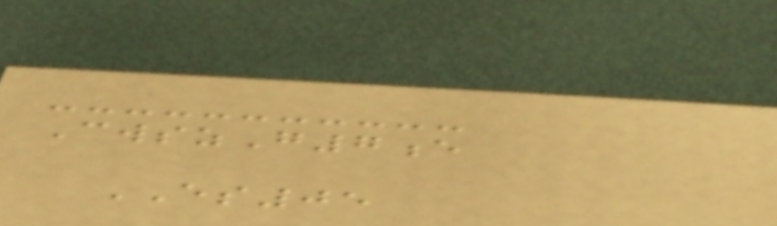CwszG7e
ES05
